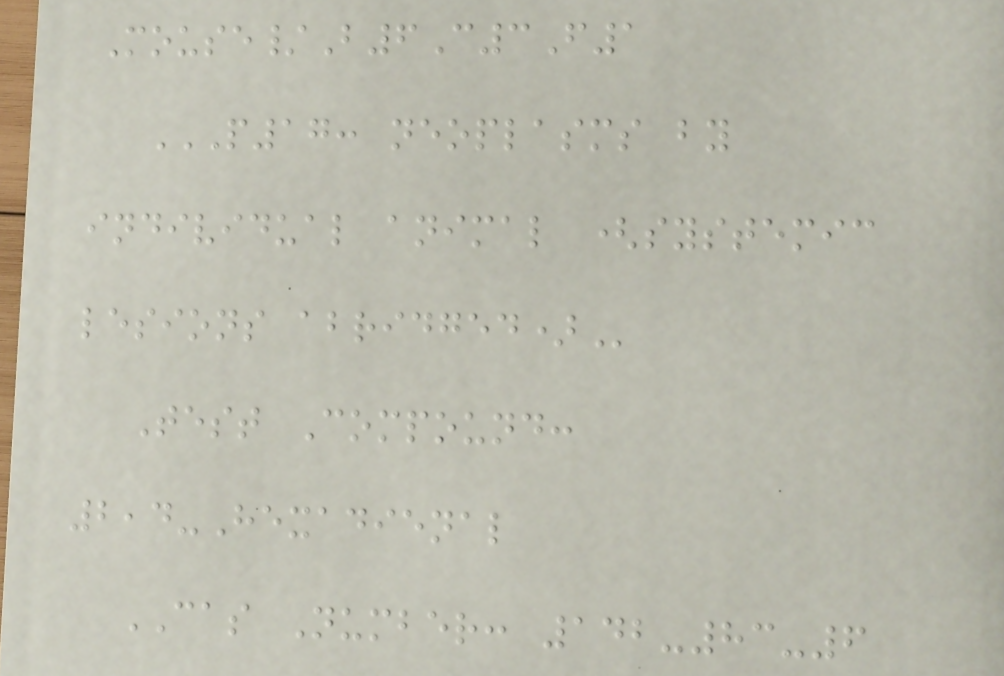Mouse/B6C3F1
P17: NEOPLASMS BY
INDIVIDUAL ANIMAL (SYSTEMIC
LESIONS ABRIDGED)
Test Compound:
2,4-Hexadienal
CAS Number: 142-83-6
